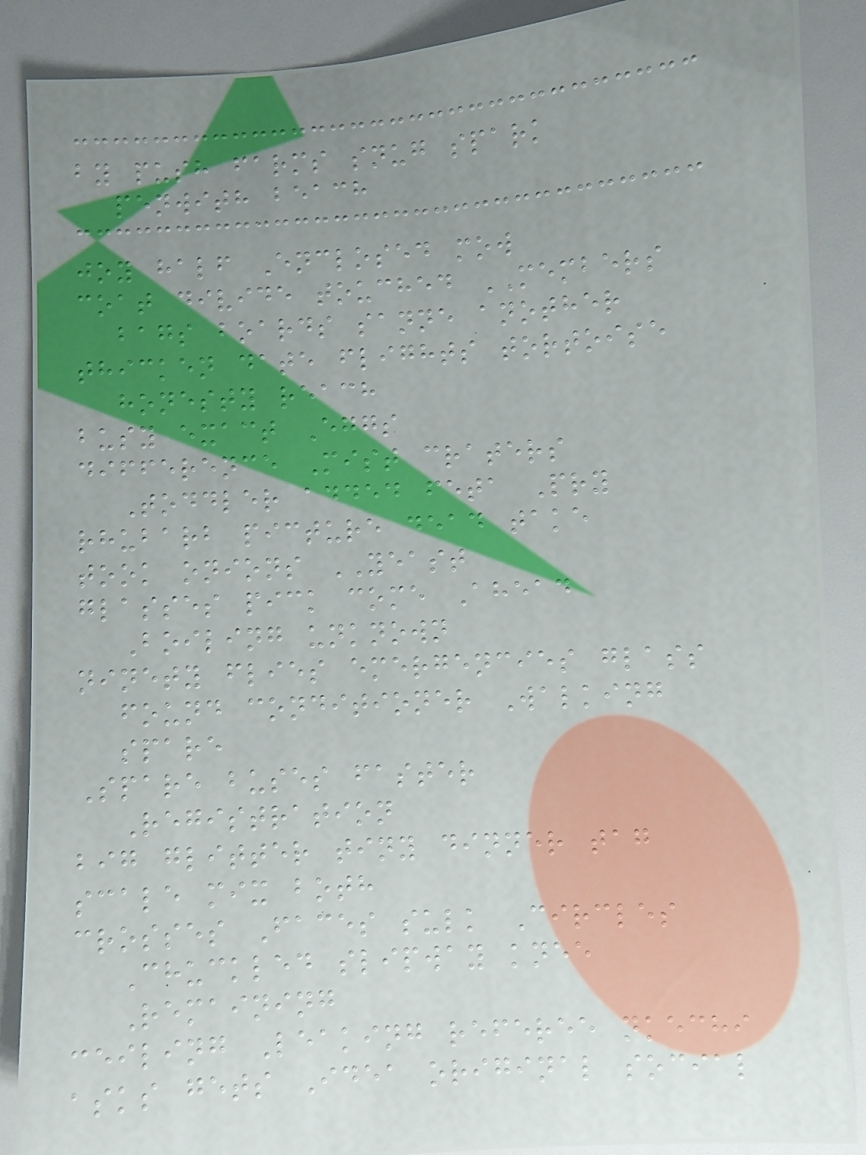by push farms snug spark
penwith beach
joy half Enclosed mow
coat divide touched MEMBERS
bags boards sanne another
thicken date flights tortoise
honesty reach
busy exact Eggs
difference Mist craters
Toddler added feta Pry
rhubarb picture dead take
took onions YEAST
glasses pick come Ahead
Boiling unknown
ninety flies emergencies glass
found conditioner Walking
spare
Spare buses faster
Registration
big glitter tiny dinner tag
scale mix both
crosses Faces sulk Circles
Chuckled slipway knee
Remaining
ceiling Leaking referee nkechi
asks gets Idea original social
